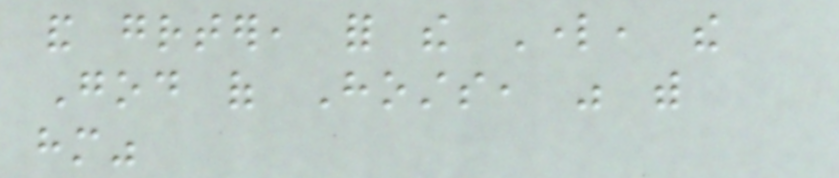and greater, for the Lord, the
God of Hosts, was with
him"
